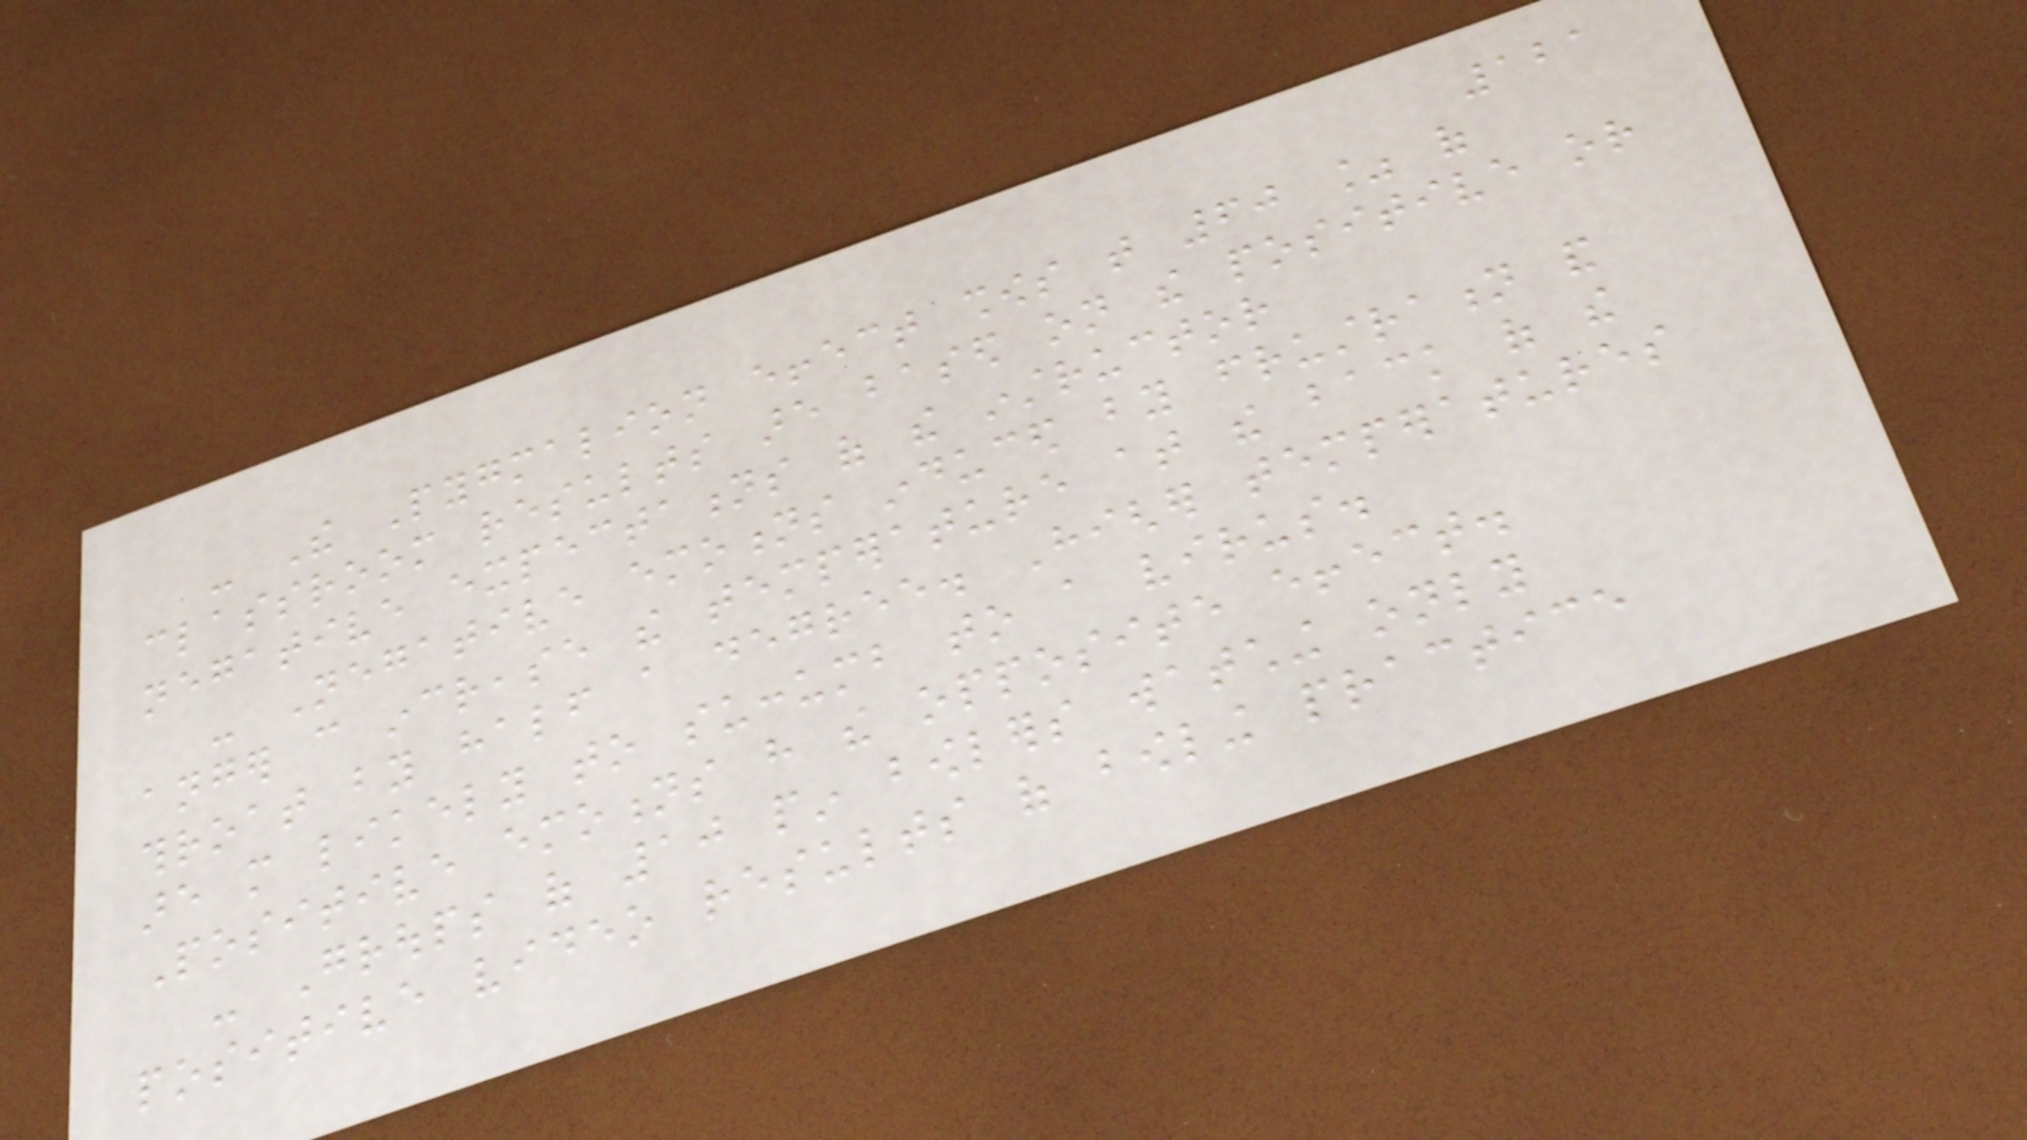121
- The Pygmalion effect shows that 60 % of
classroom results are based on the positive or
negative expectations of the instructor
- Negative emotions induced by frustration and
anger can increase the temperature at the back of the
throat by half a degree. Higher temperatures
are more likely to succumb to a virus.
Positive emotions have the opposite effect.
- Groups of 10 pin bowlers watching only
positive video results of bowling practice
